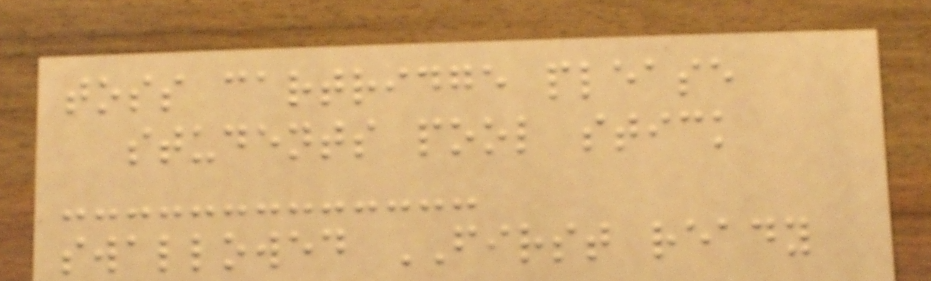toss cartridge please
students pool stick
swallowed FIRST ready
